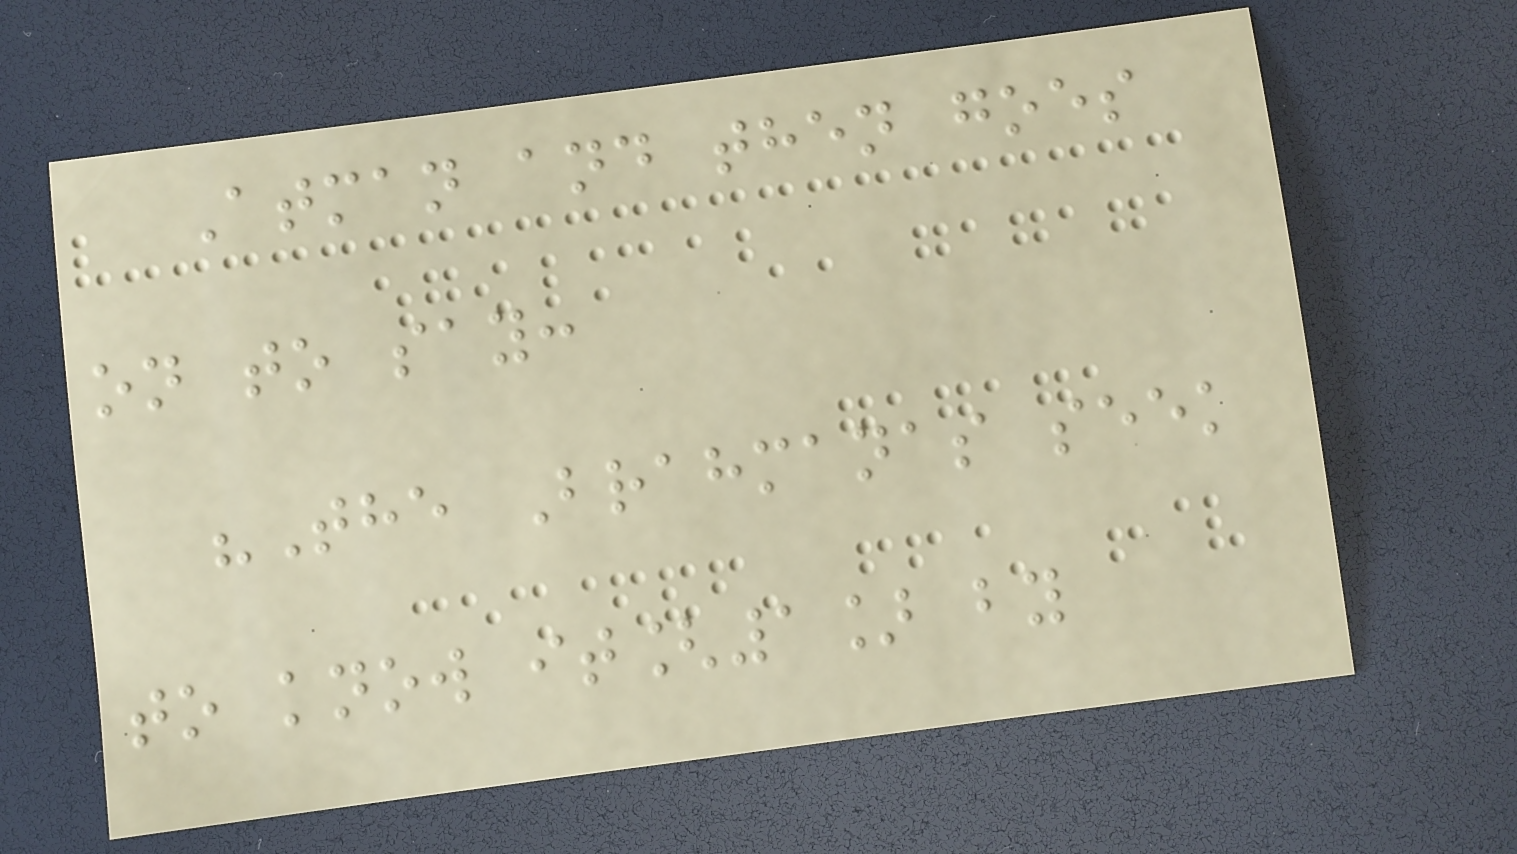Atman and then goes
on to say:
"The Brahmanas seek
to know it[1] by
